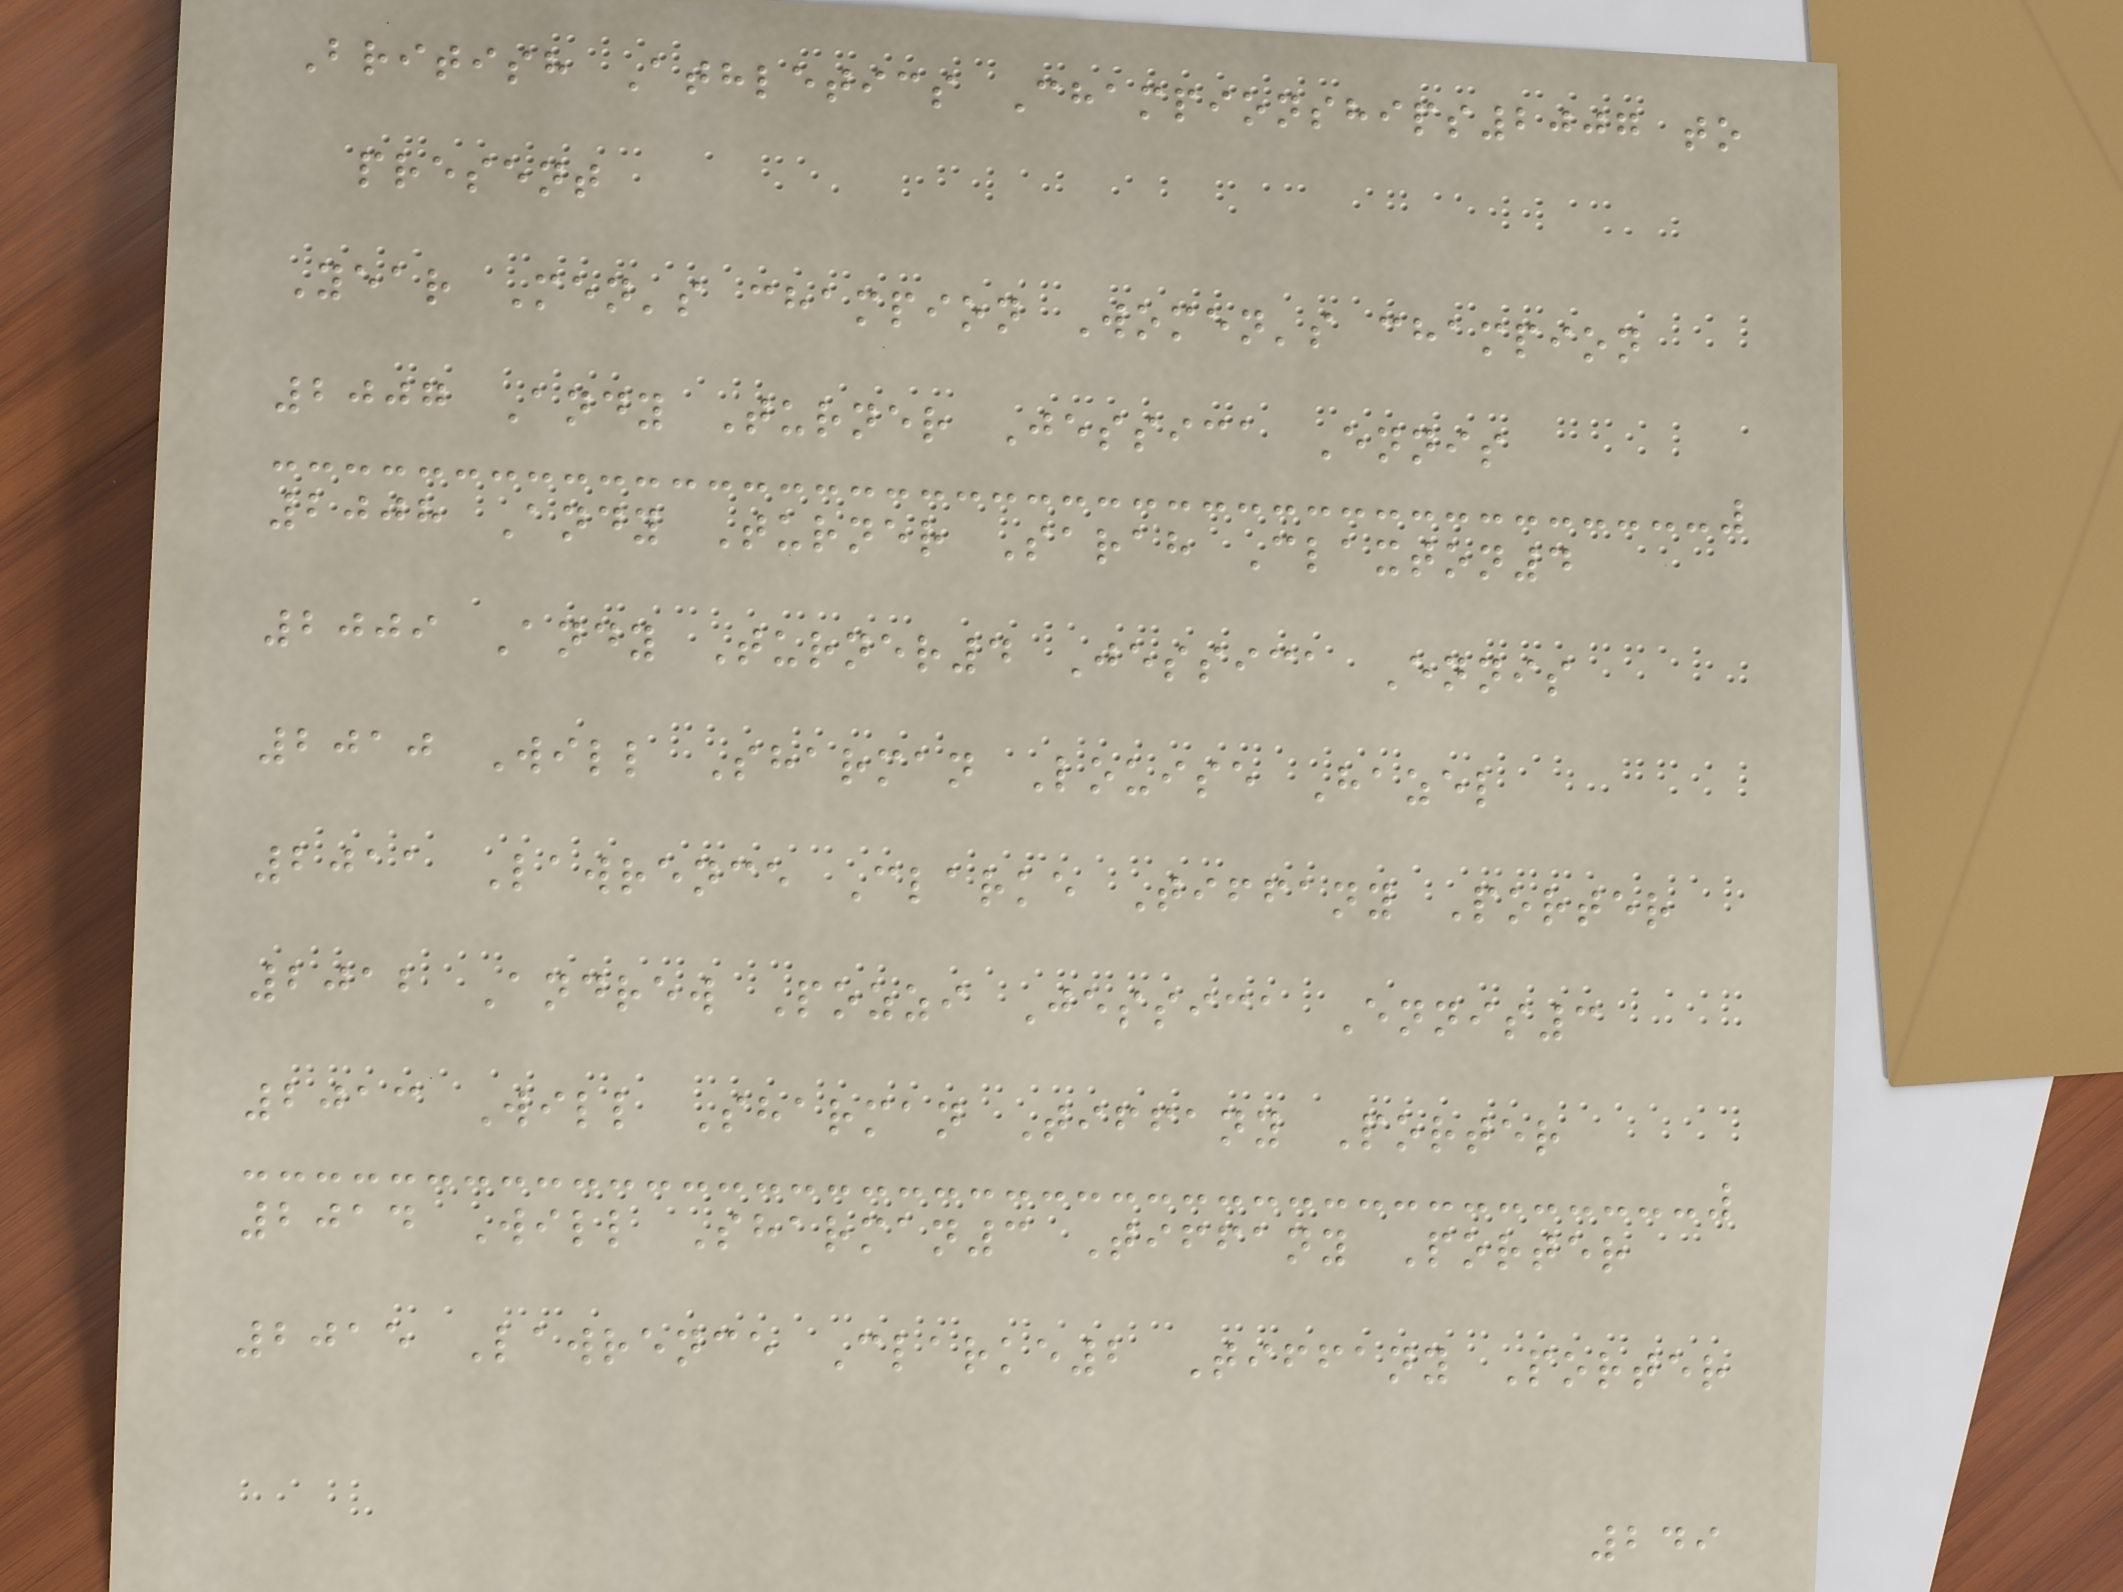British Athletics Championships2007 to
present
Year Men's champion Women's champion
2007 Andy Turner Jessica Ennis
2008 Andy Turner Sarah Claxton4
2009 Andy Turner4 Jessica Ennis
2010 Will Sharman Louise Hazel
2011 Lawrence Clarke Tiffany Porter
2012 Andrew Pozzi Jessica Ennis3
2013 Will Sharman Tiffany Porter
2014 Will Sharman3 Tiffany Porter
2015 Lawrence Clarke2 Tiffany Porter
249
